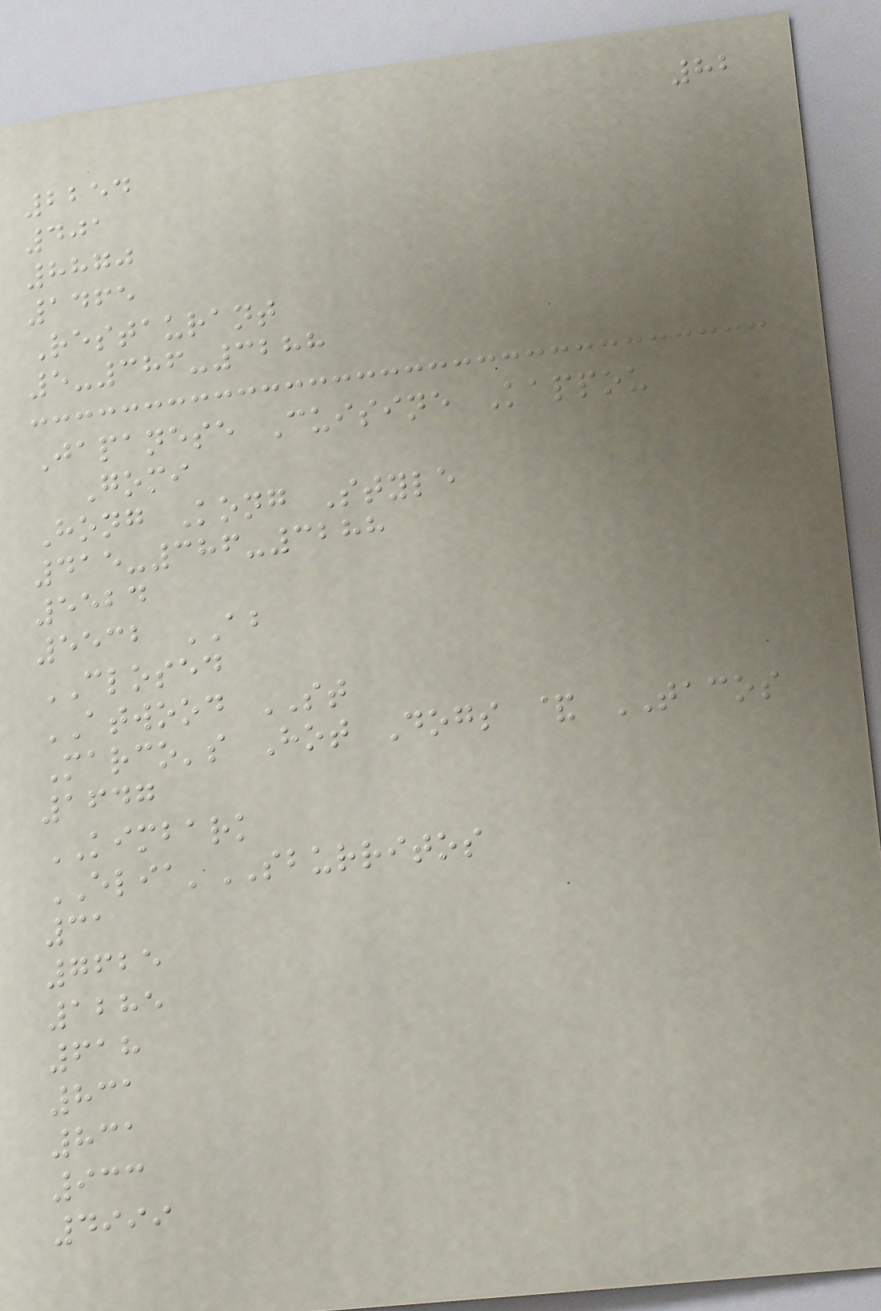82
2254
401
8870
1465
Restaurant
5-386-3288
Japanese Cuisine Kappou
Gomi
Hong Kong Style
415-386-3288
5524
5532 AB
CLOSED
ATWOOD ST
Marco's Hot Dogs & TACOS
1647
KIMBARK
ELIA'SBURRITOS
31
7625
1285
618
831
831
933
4999
